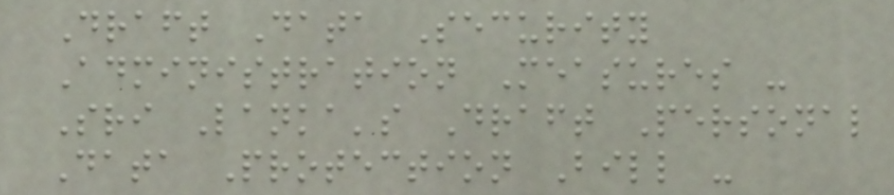Draft Data Security
Administration Measures -
Sri Lanka's Draft Personal
Data Protection Bill -
